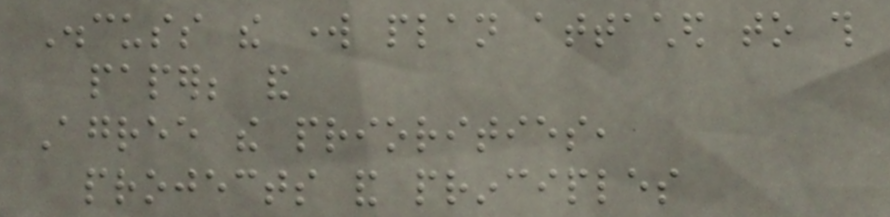Discuss the work plan attached to this
paper; and
Agree the priorities,
projects and principles
